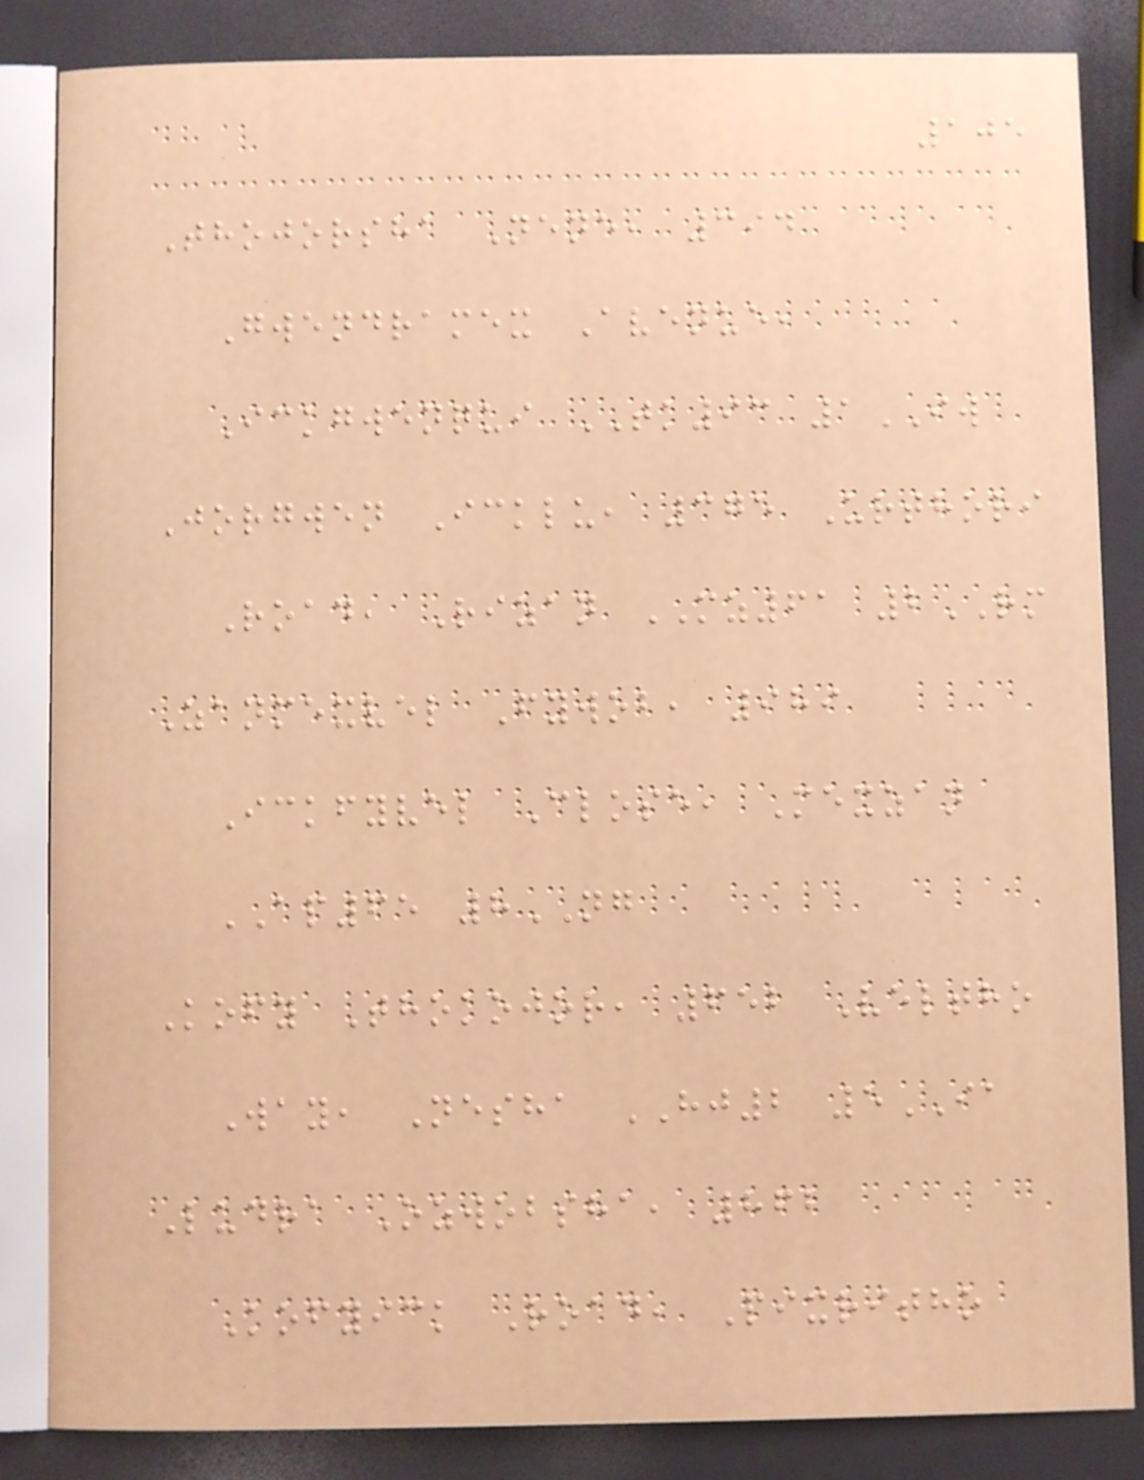105
Thojorsha Nene, 394
Gwendramex Avenue,
Ickgwenqui TK93 1IW
Jorgwen Icklu, 375 Urthori
Road, Rizan MZ61 2RM
Zanmexvel Fywob, 989
Ickfyvel Close, Mexzan
AP65 8NG
Kofy Thokojor, 652 Veltho
Way, Nesha HJ2 5IA
Ludra Ozwobsha, 862
Kofyick Road, Pixritho
